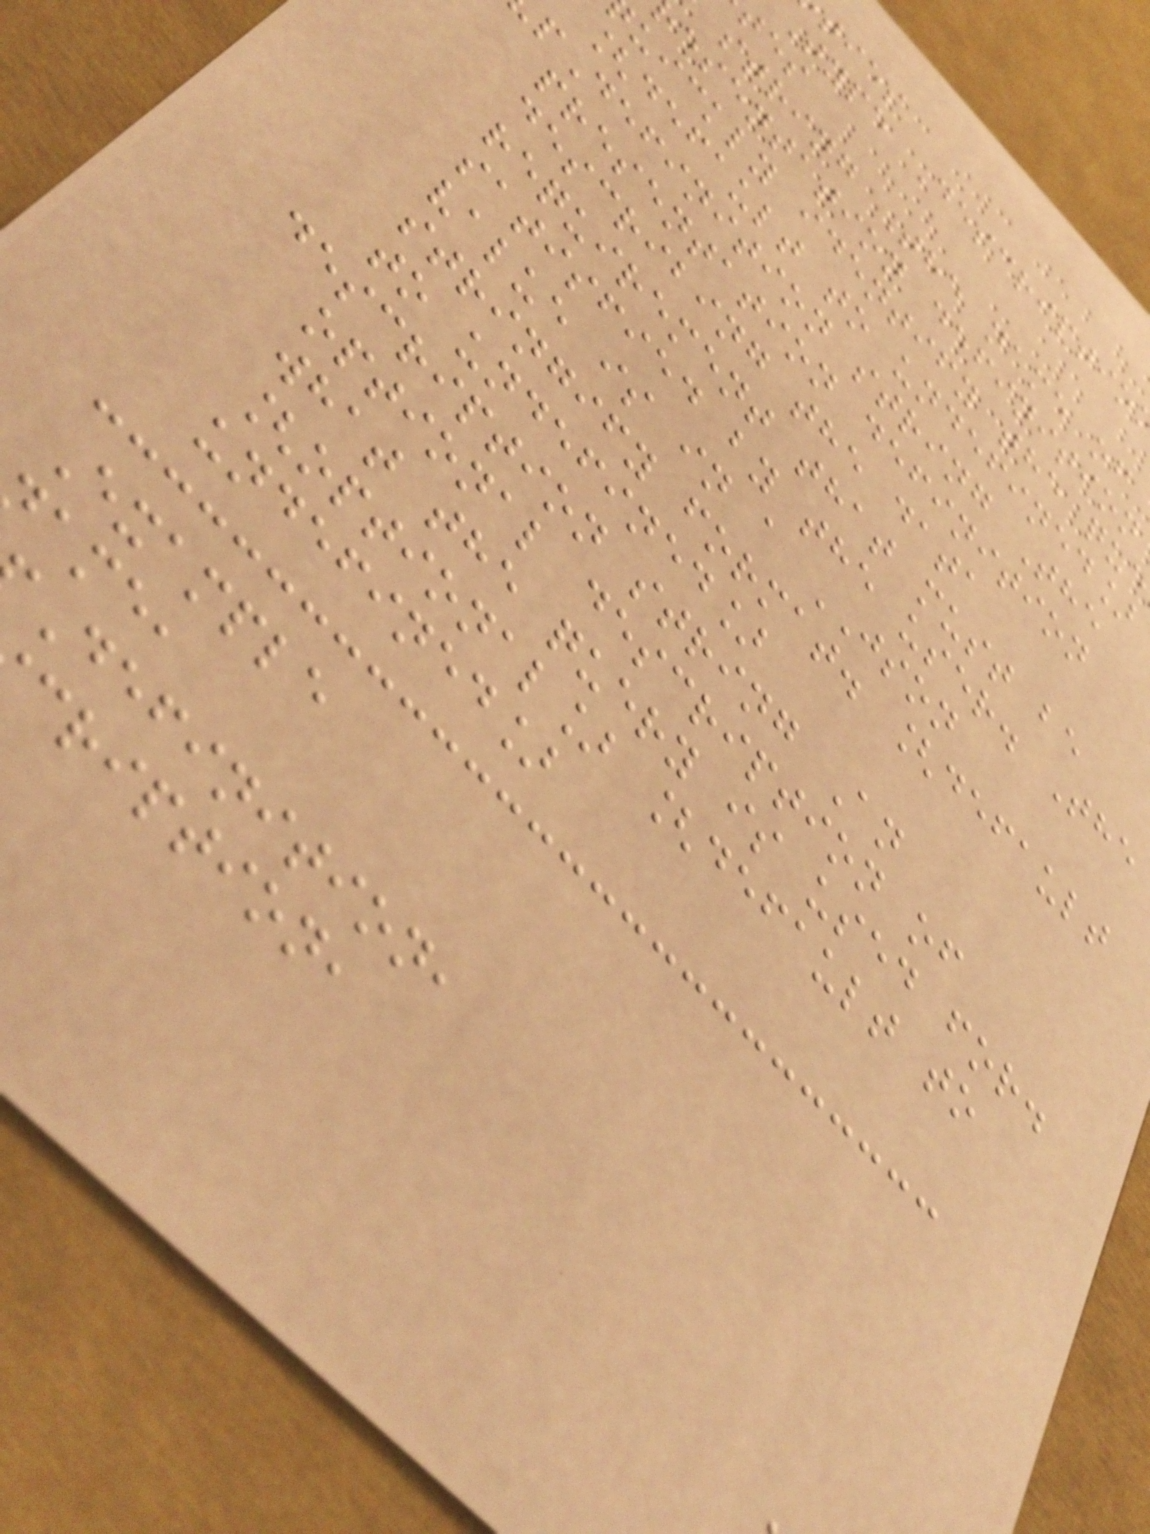ties
Type Descriptio
string The name of
esentation definition
uickly identify the qu
[default to undefined]
pDefinition string The
presentation definition
describing the data
requirement that must be
satisfied by the user. The
value is in a JSON
stringify format. [default
to undefined]
description string An
optional description of
what the query is used for.
[optional] [default to
undefined]
Example
ame,
Definition,
cription,
